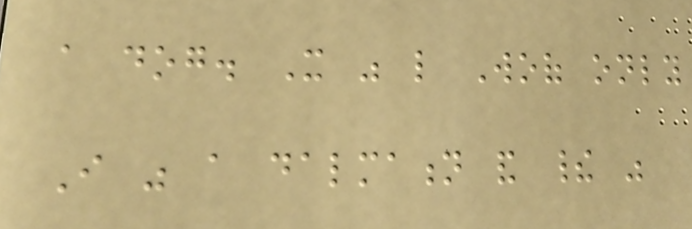a dog. It was like Woof only
I was a dalmation and their was
